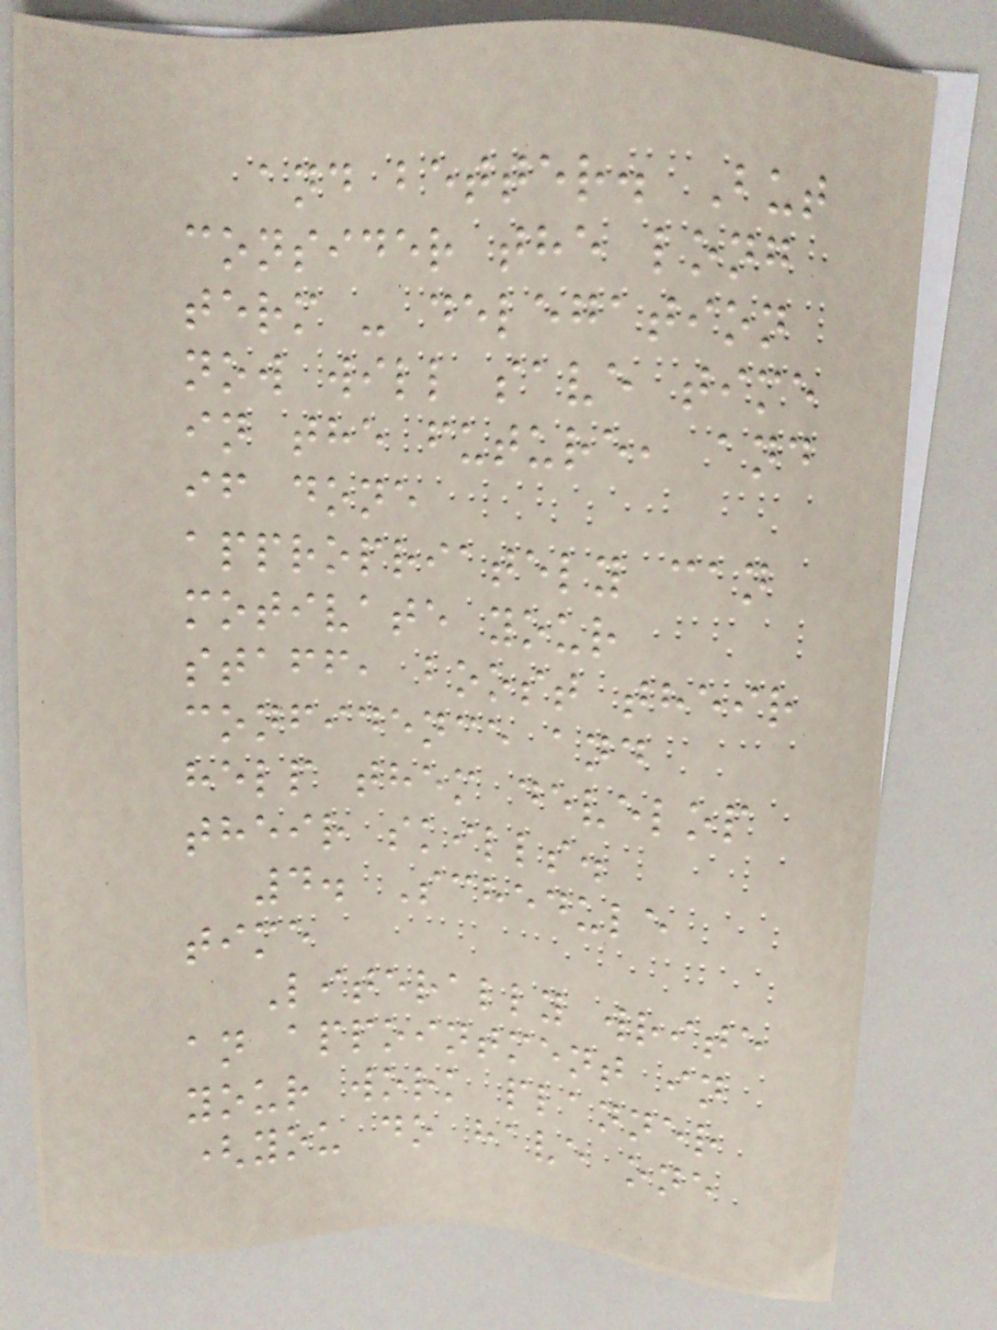and better. But
consider the long
term - delegation
now will save time
in the future, and
if done
appropriately can
motivate your
staff, boost their
confidence and
help them develop
their skills.
4. Schedule
time
Literally write
an appointment in
your work planner
(you do have one
